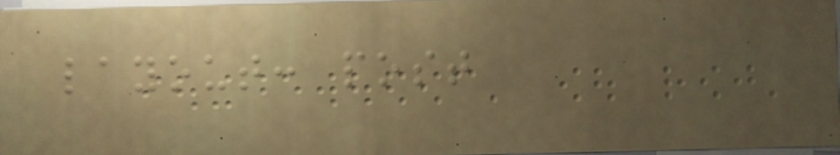layout: post
